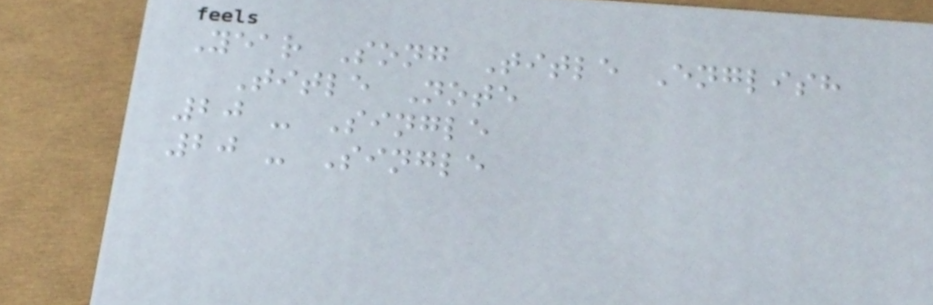Year Song Title English
Title Note
20 - Single
20 - Single
